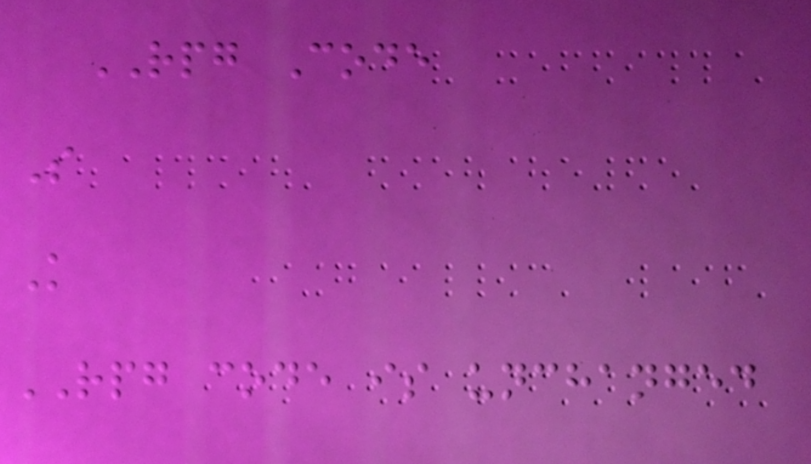RPG Code
S
K
RPG code is unchanged
